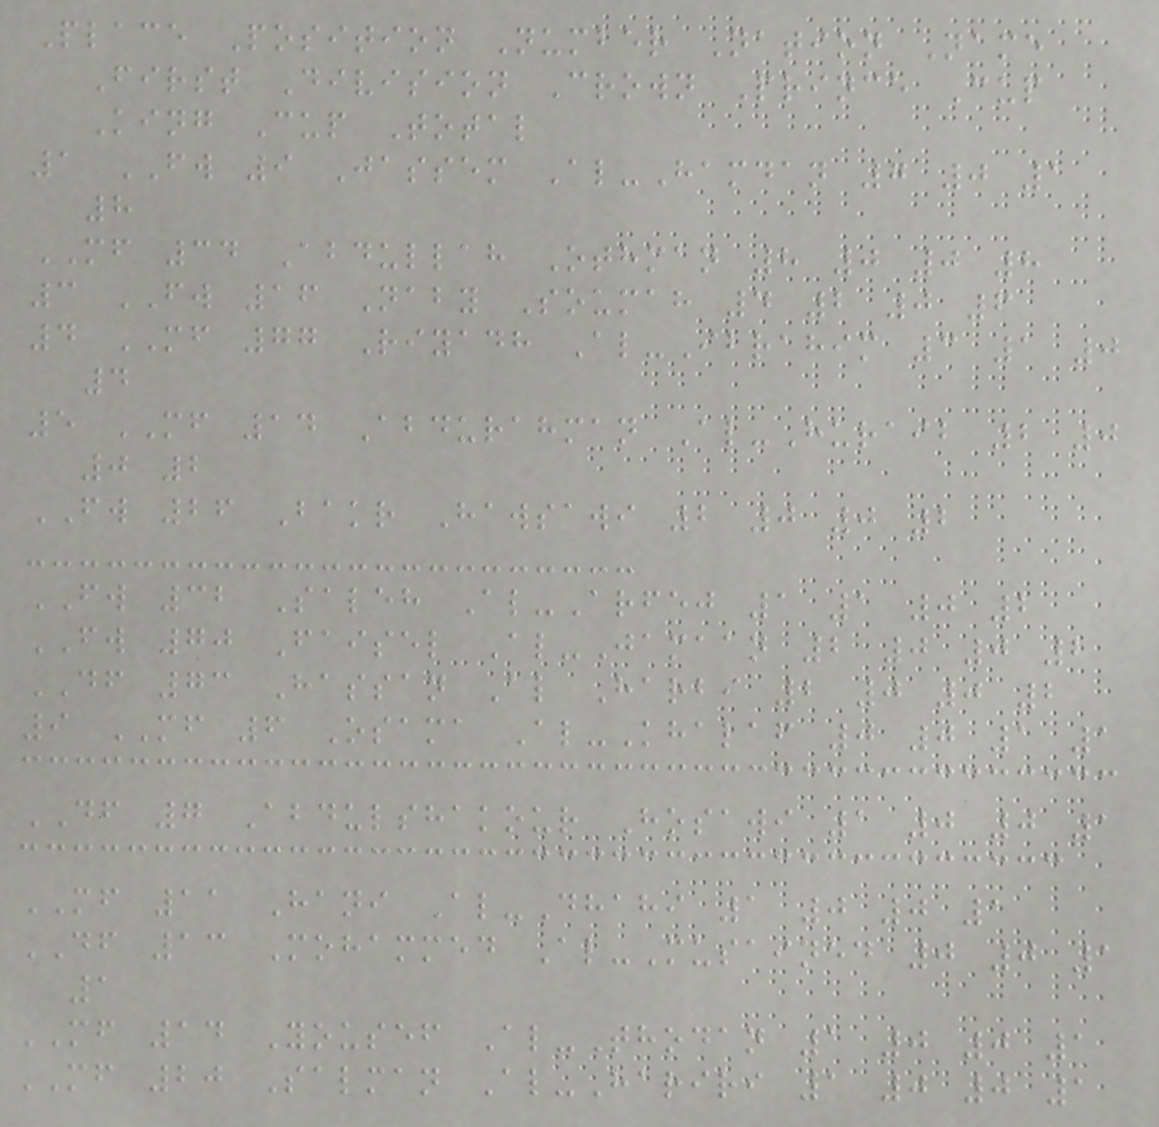Place Position Number Nation Name
First Division Crown Prince Cup
King Cup Total
1 FW 9 Jassem Al-Hamdan 7 0 1
8
MF 34 Abdullah Othman 8 0 0 8
3 FW 16 Naby Soumah 4 2 0 6
4 MF 77 Riyadh Al-Ibrahim 3 1 0
4
5 MF 14 Abdurahman Al-Huraib 2 0
0 2
FW 26 Bakr Hawsawi 2 0 0 2
FW 32 Saleh Al-Arfej 1 1 0 2
FW 70 Faisel Al-Jamaan 2 0 0 2
DF 73 Hassan Al Harbi 2 0 0 2
9 MF 6 Osama Al-Khalaf 0 0 1 1
DF 7 Abdulshakour Hosawi 1 0 0 1
MF 11 Hani Al-Dhahi 1 0 0 1
DF 13 Mohammed Al-Musained 0 0 1
1
MF 14 Yousef Al-Thodan 1 0 0 1
MF 20 Salman Al-Hariri 1 0 0 1
